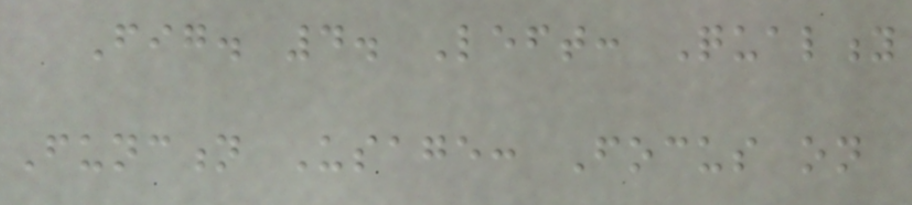Fig. 4. Left: Quality
Function Usage: Focus on
